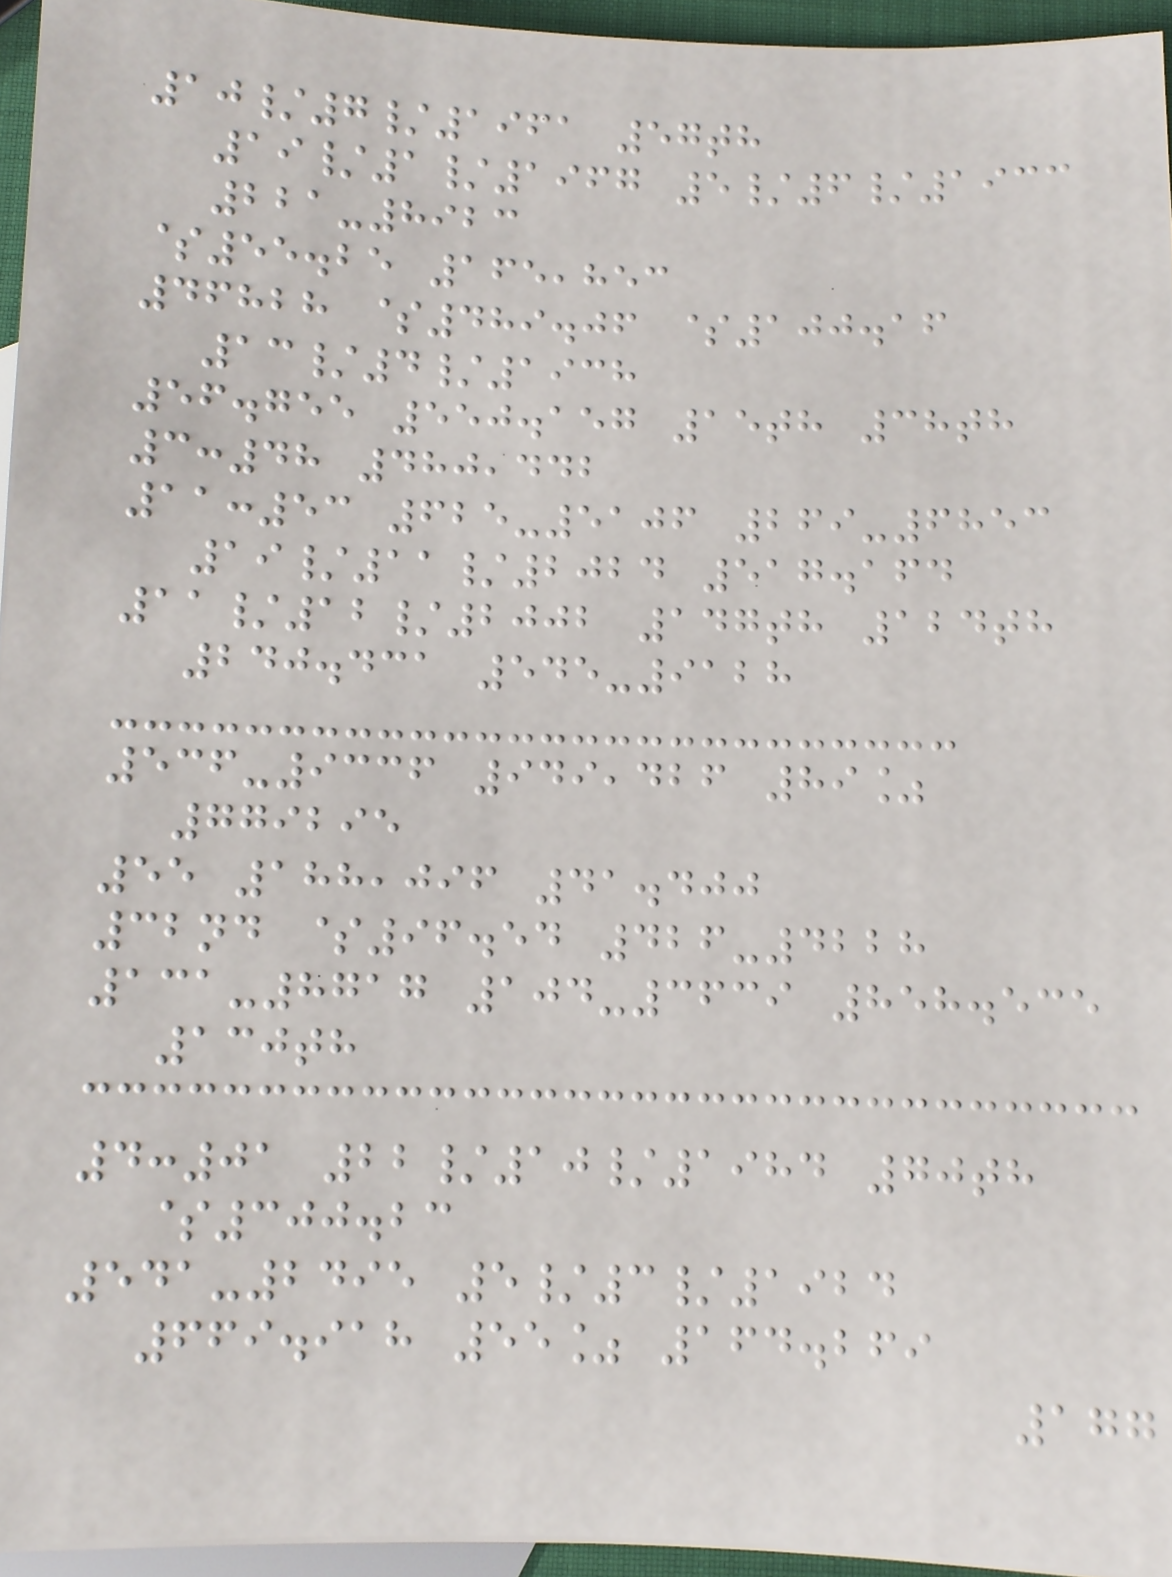10/7/1961 57th
19/1/1967 5/6/1933
221-8923
$55.25 165,853
46828 $489.06 $100.16
13/4/1938
56.755 550.157 15th 38th
3:48 480,442
11:53 625-5106 269-6853
19/11/2024 517.164
11/12/2002 147th 124th
240.431 545-9128
536-9336 949,426 89%
779295
55 188,096 41.400
32nd $96.54 426-4228
131-8717 104-3639 858.535
130th
4:01 22/10/1984 70th
$300.23
541-2495 5/3/1924
669.918 55% 164.269
177
